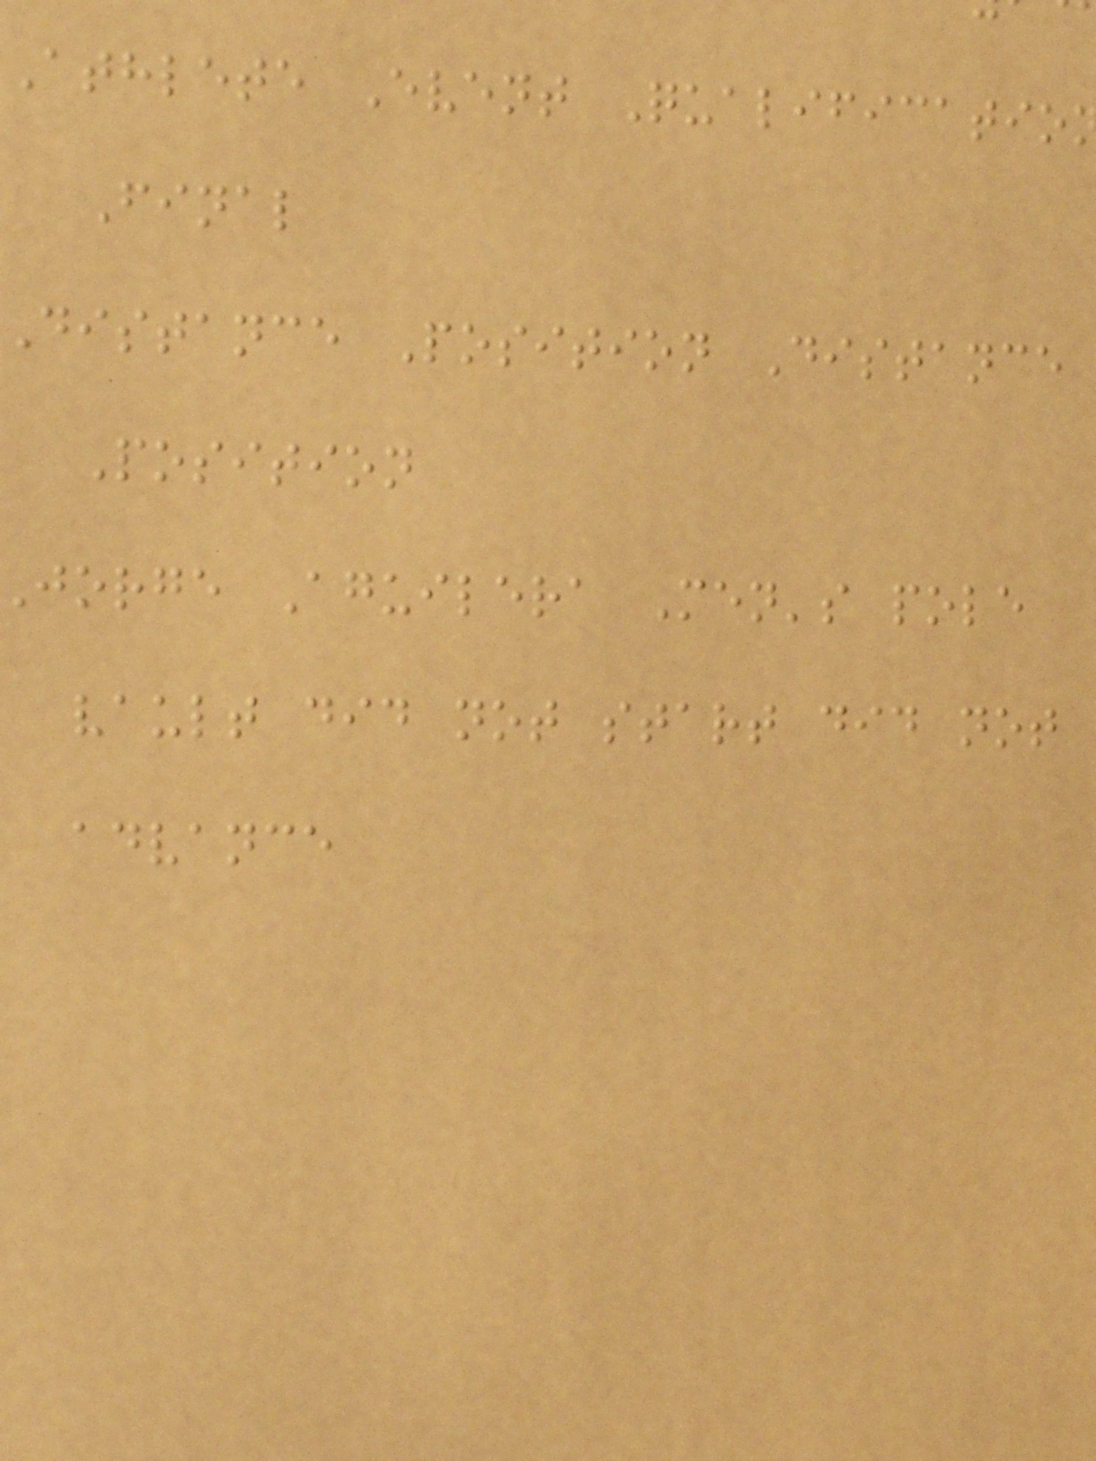Athlete Event Qualificatio
Final
distance Position Distance
Position
jorge Aguilera Men's pole
vault did not start did not
advance
